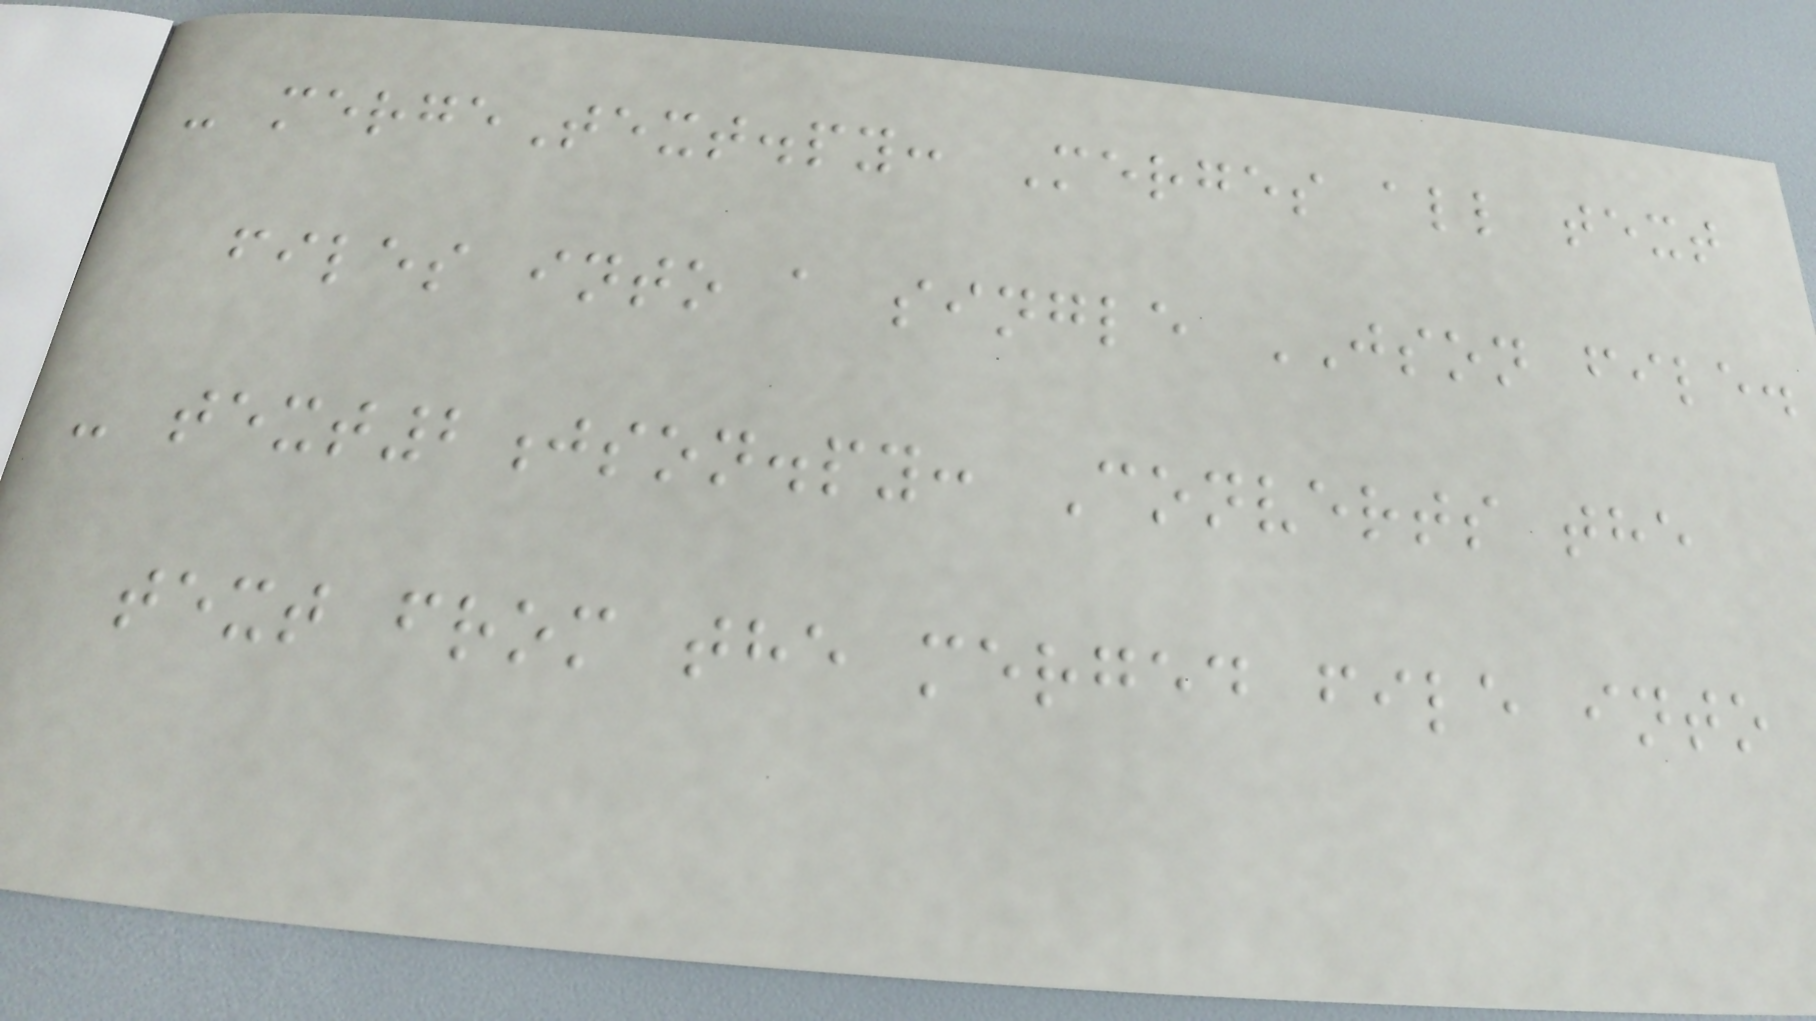- mergeText.py: Merges all text
files into a single JSON file.
- text2json.py: Converts the
text from the merged file into
